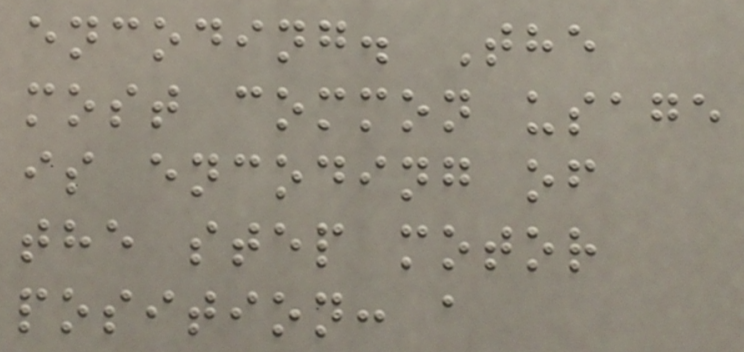encoding. The
most common usage
is encoding of
the step motor
position: a
